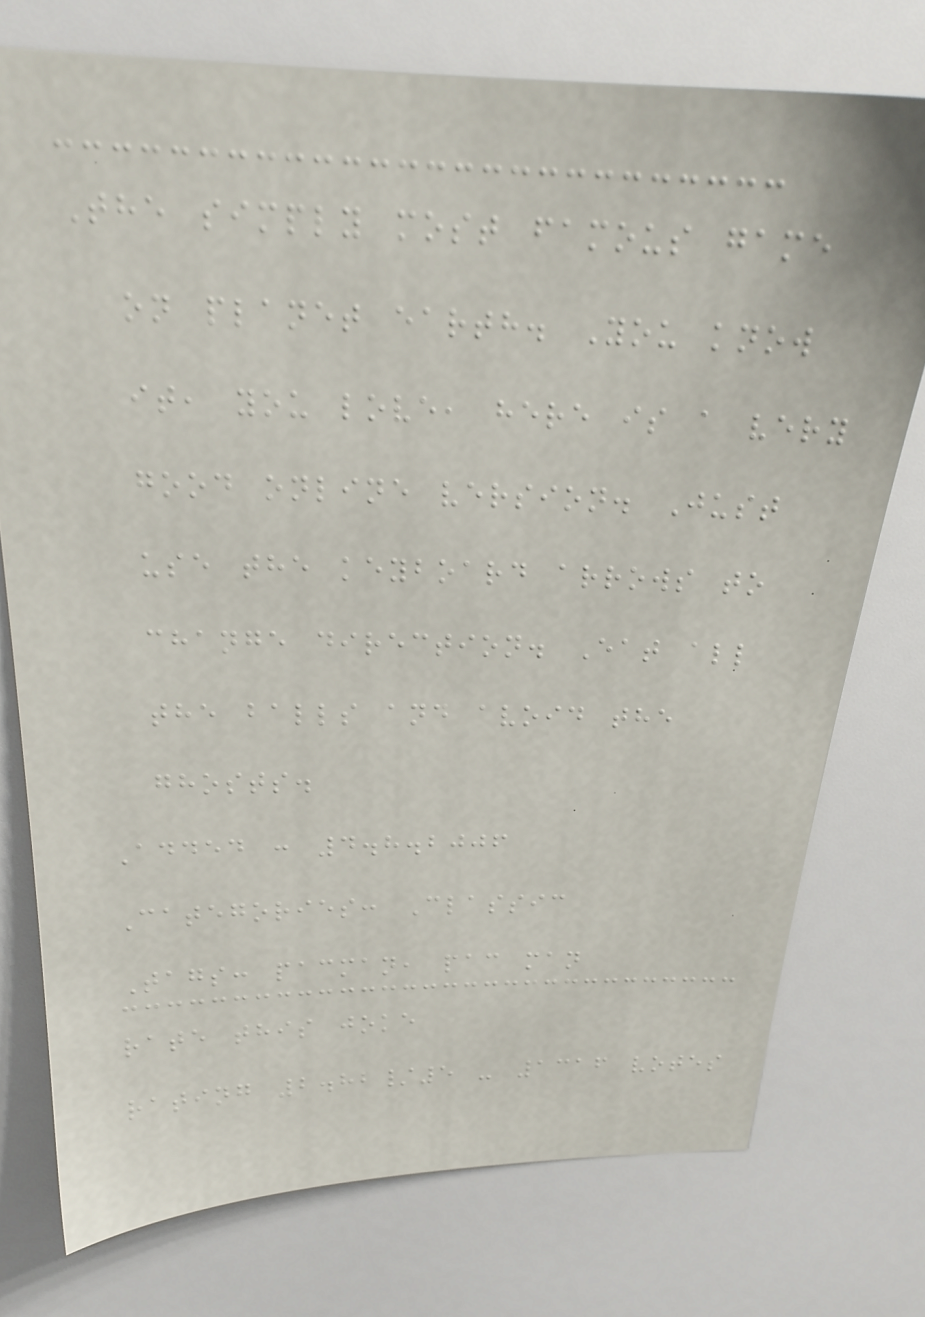The simply most famous game
on planet earth. You know
it, you love, here is a very
good online version. Just
use the keyboard arrows to
change direction. Eat all
the balls and avoid the
ghosts.
Added : 4.8.2006
Categories: Classic
Tags: pacman, pac man
rate this joke
rating 2.82/5 - 1316 votes
